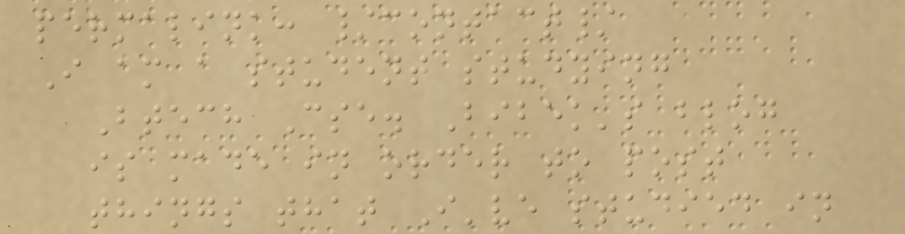permalink: /contact/
I am a student studying
Btech Cse. Bibek's blog
is made in order to post
things that I've studied in
